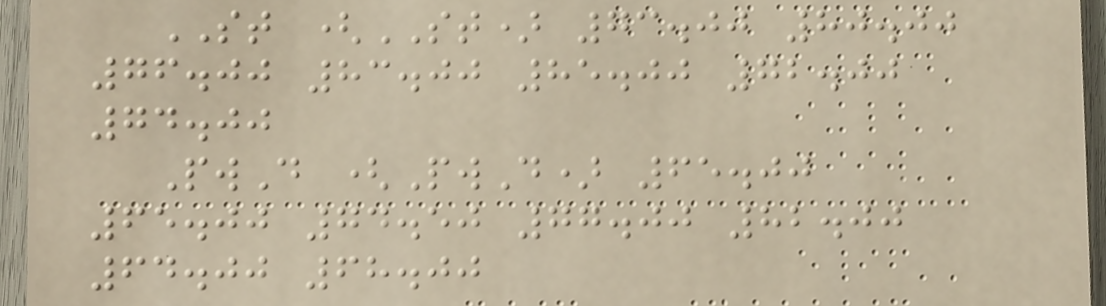ST (ST) 73.00 80.00
76.00 83.00 85.00 72.00
74.00
PwD (PwD) 65.00
65.00 74.50 77.00 82.00
64.00 68.00
